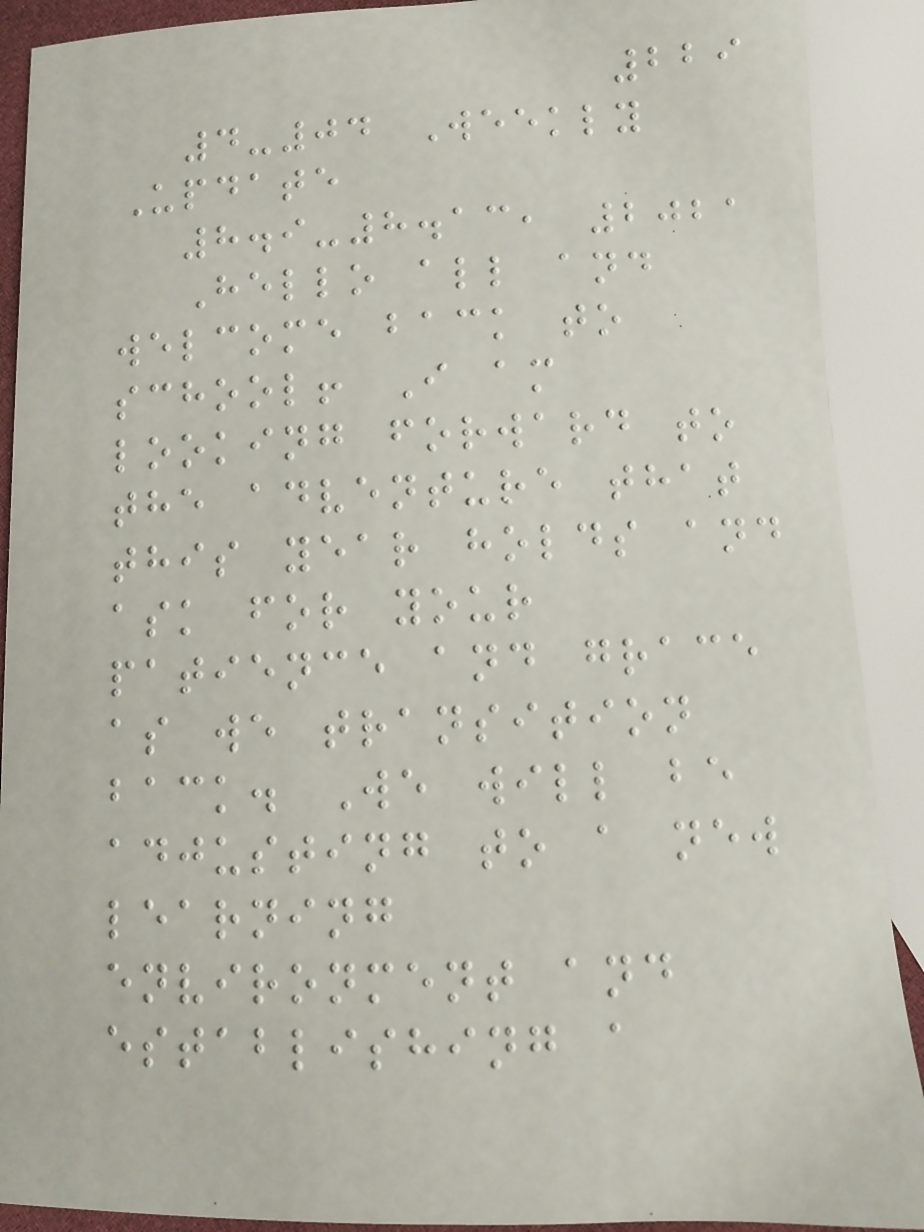229
4-04 Weekly
Update
8.9-8.13, 2021
Hello all and
welcome back to
school! I am
looking forward to
the adventure that
this year holds and
ask for your
patience and grace
as we transition
back. We will be
adjusting to a new
learning
environment and
establishing a
